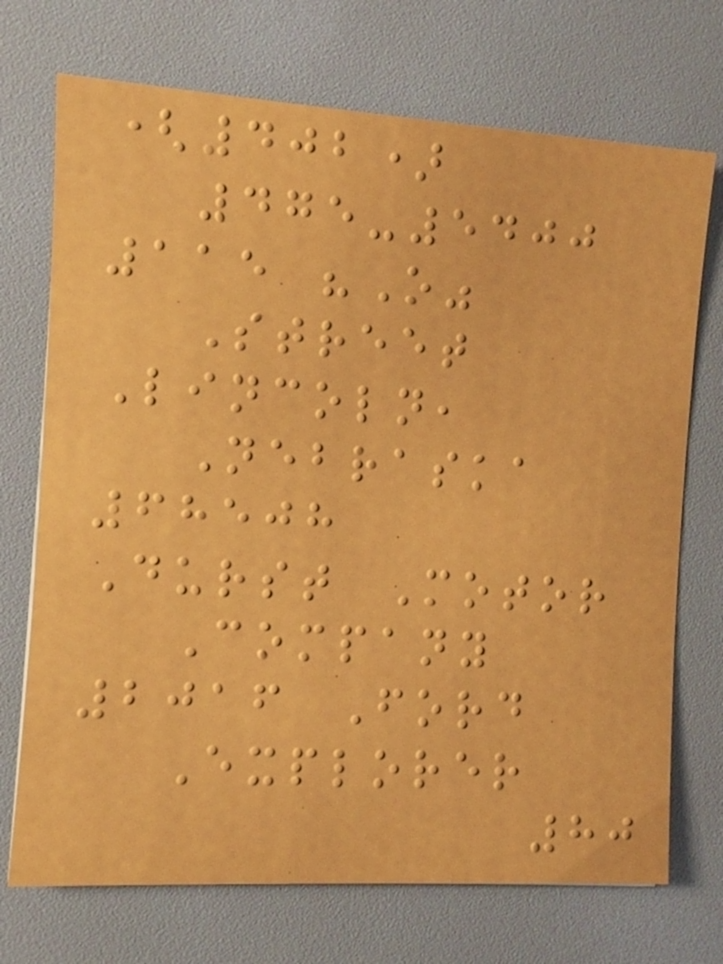(402)
475-5400
115 "O"
Street
Lincoln,
Nebraska
68508
Durst Motor
Company
2016 Ford
Explorer
80
